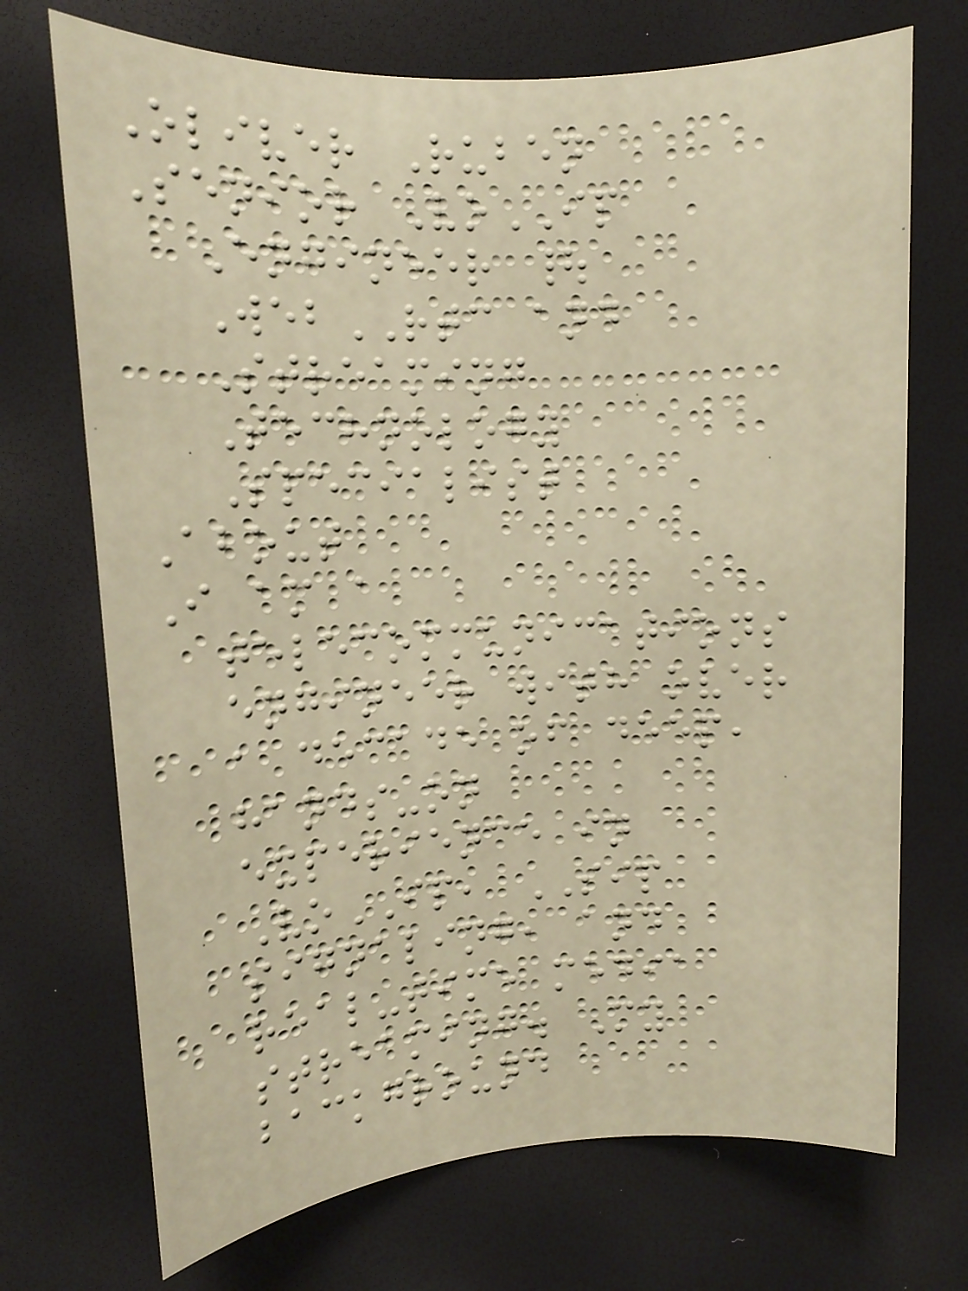Oliver Ruben
Senior VoIP
Engineer |
WebRTC and
Streaming
Technology
Specialist
About
I am a
telecommunications
engineer with over
a decade of deep,
hands-on
experience in
VoIP, SIP
signaling, and
real-time media
streaming. My
background
